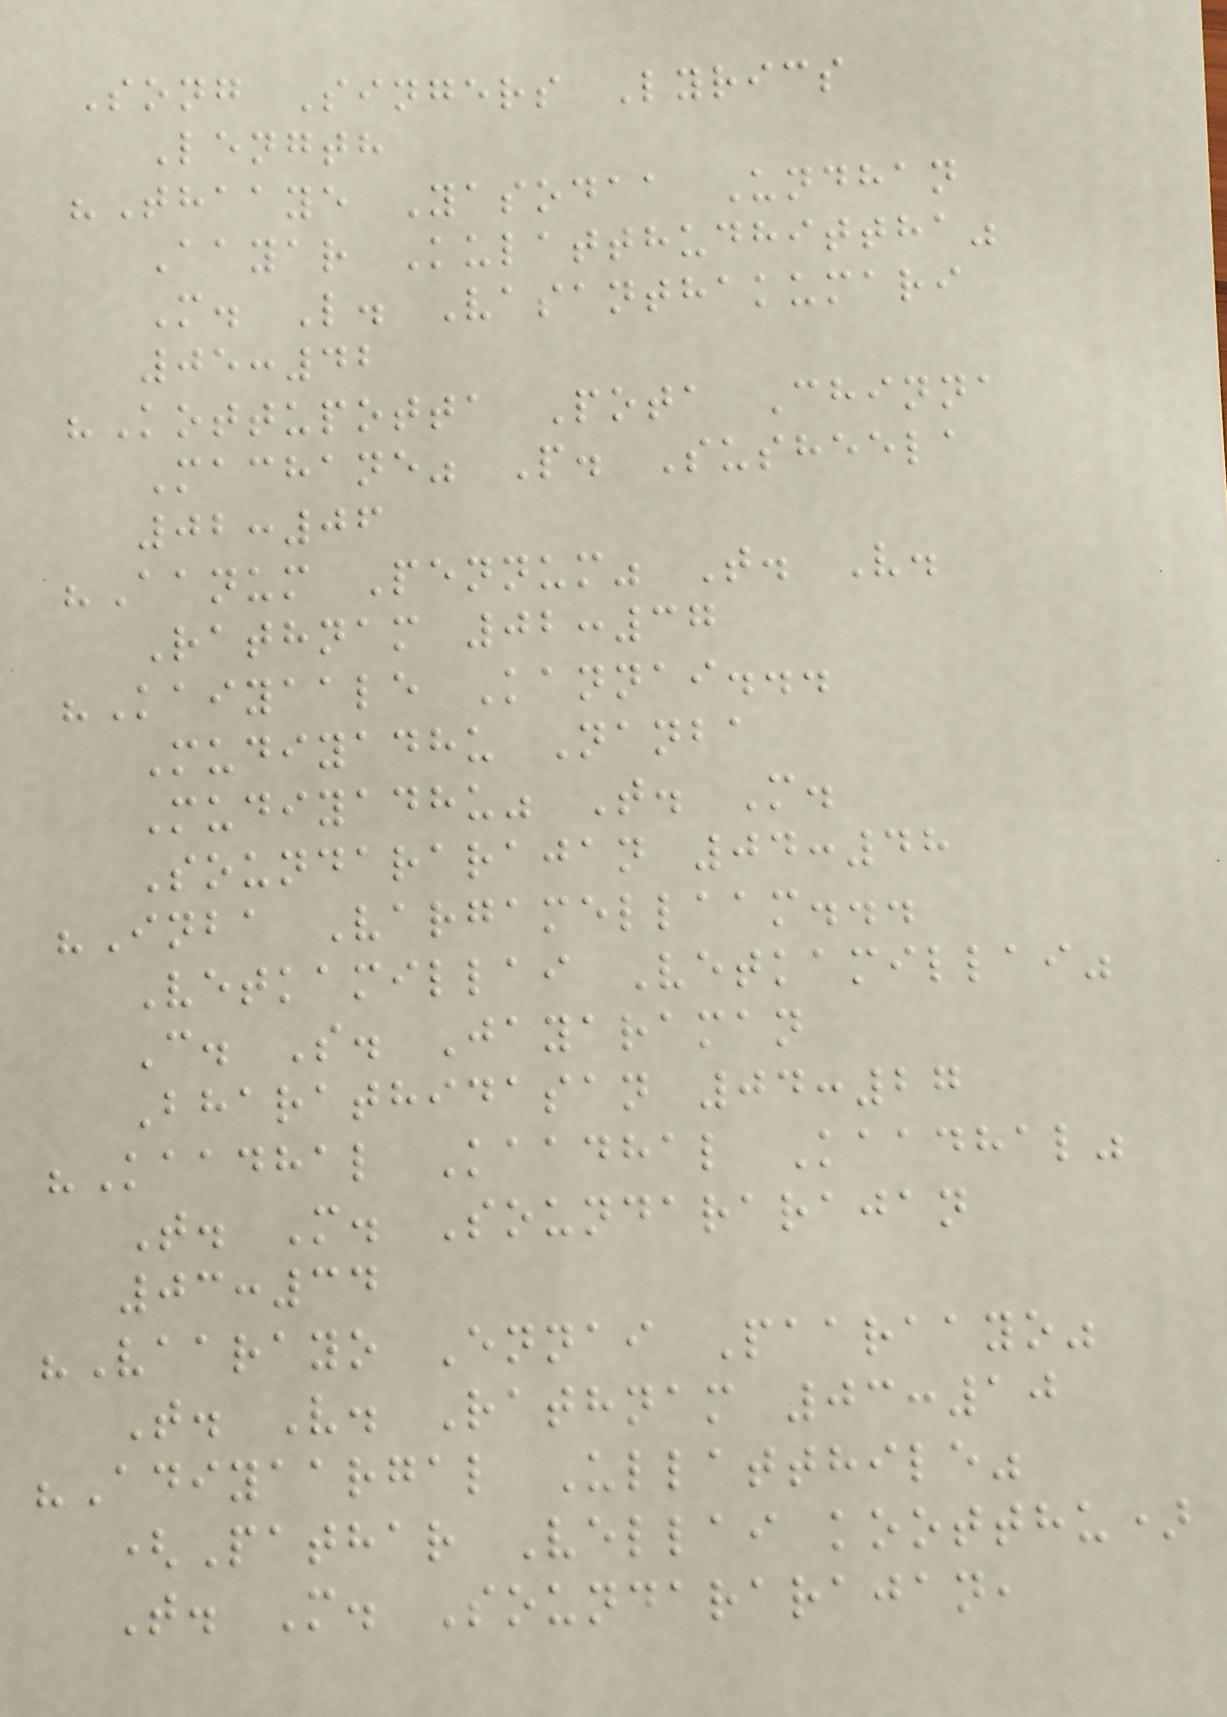Song Singers Lyrics
Length
"Thaaye Yasodaa Undhan
Aayar Kulatthudhittha"
M. L. Vasanthakumari
05:42
"Kottupotta Pota Chinna
Machane" P. Susheela
02:06
"Aanum Pennum" T. V.
Rathnam 02:37
"Kaiyaale Kannai...
Mudiyadhu Nanba
Mudiyadhu" T. M.
Soundararajan 04:48
"Inba Vargamellaam...
Vetkamillai Vetkamillai"
C. S. Jayaraman
Bharathidasan 04:27
"Kaadhal Kaadhal Kaadhal"
T. M. Soundararajan
03:34
"Vaarayo Ennai Paaraayo"
T. V. Rathnam 03:10
"Adiyaargal Ullatthile"
(Pathar Vellai kootthu)
T. M. Soundararajan,
